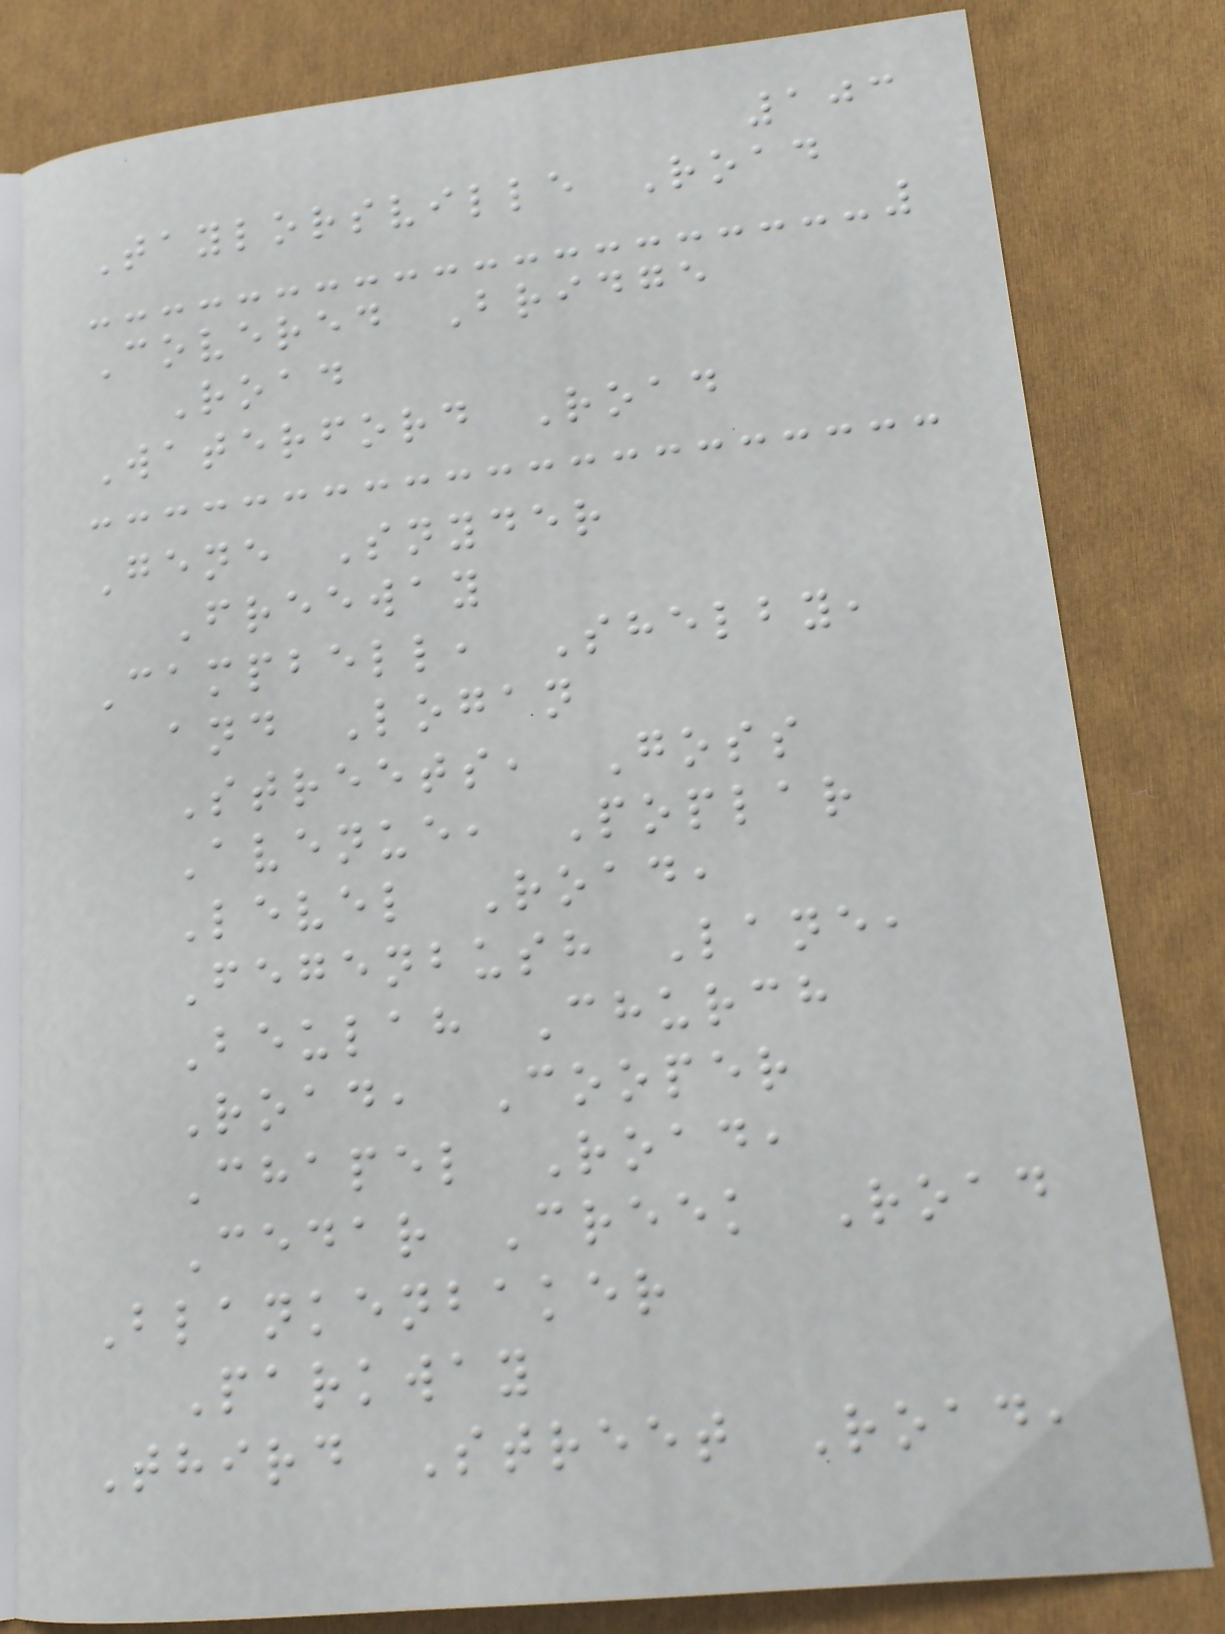103
Taylorsville Road
Covered Bridge
Road
Waterford Road
Gene Snyder
Freeway
Campbell, Shelby,
and Logan
Streets, Goss
Avenue, Poplar
Level Road,
Fegenbush Lane,
Beulah Church
Road, Cooper
Chapel Road,
Cedar Creek Road
Blankenbaker
Parkway
Third Street Road,
